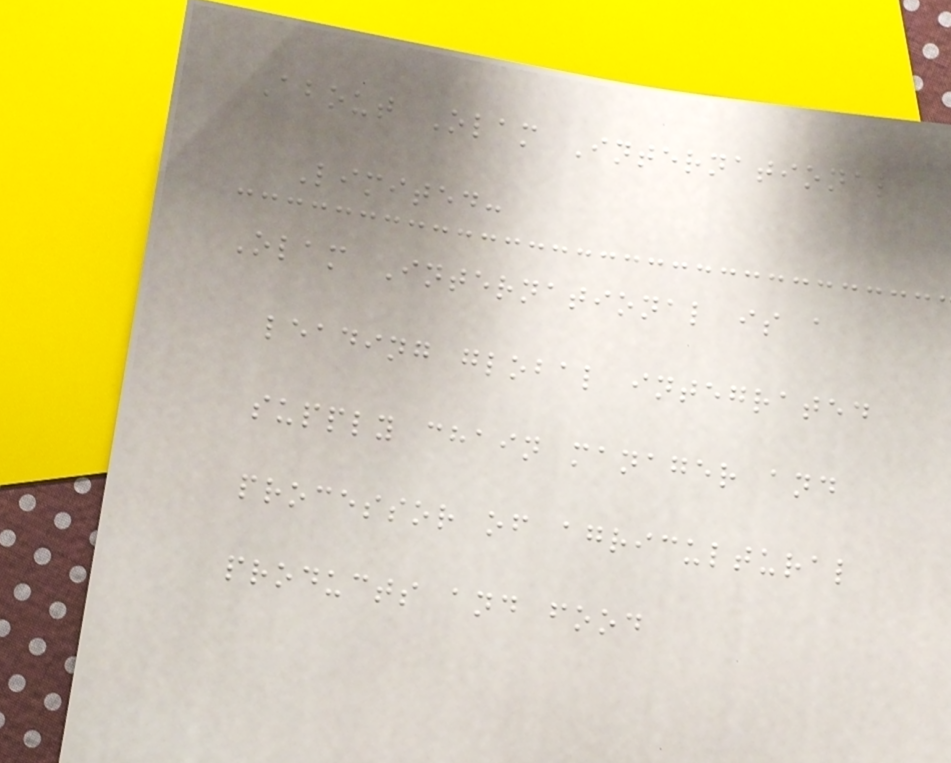About Olam International
Limited:
Olam International is a
leading global integrated
supply chain manager and
processor of agricultural
products and food
